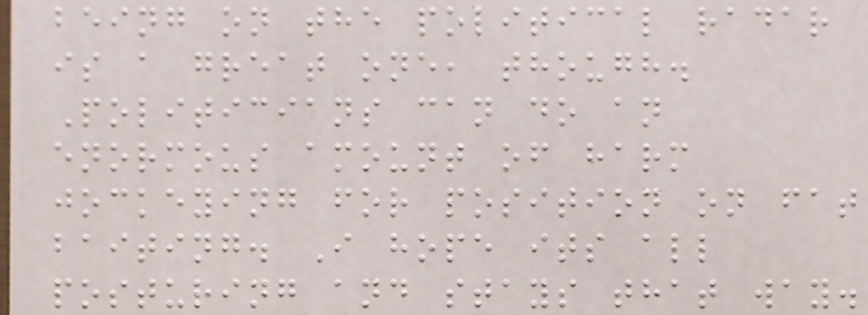being on the political radar
is a great one, though.
Politicians can do an
enormous amount of harm
jockeying for position on fat
baiting. I hope its all
posturing and stays that way.
